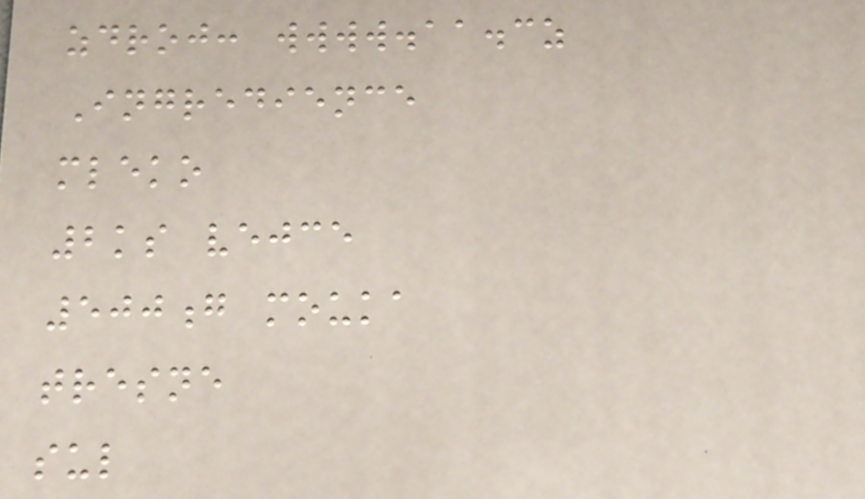zdroj: wwww.aa.cz
Ingredience
mleko
2ks vejce
500g mouka
tresne
sul
